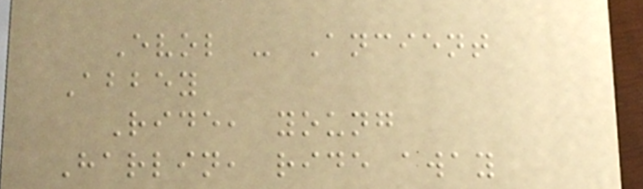Evol - Ancient
Abbey
Ride, young
Harlin, ride away
